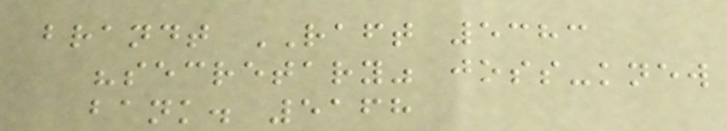brandt RAFT 5383
"secretary" joss-knew
bank. 5168
